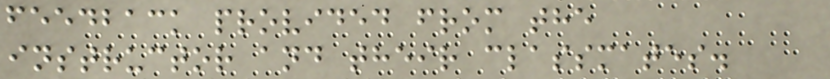feedback provided from the
instructor and their classmates.
